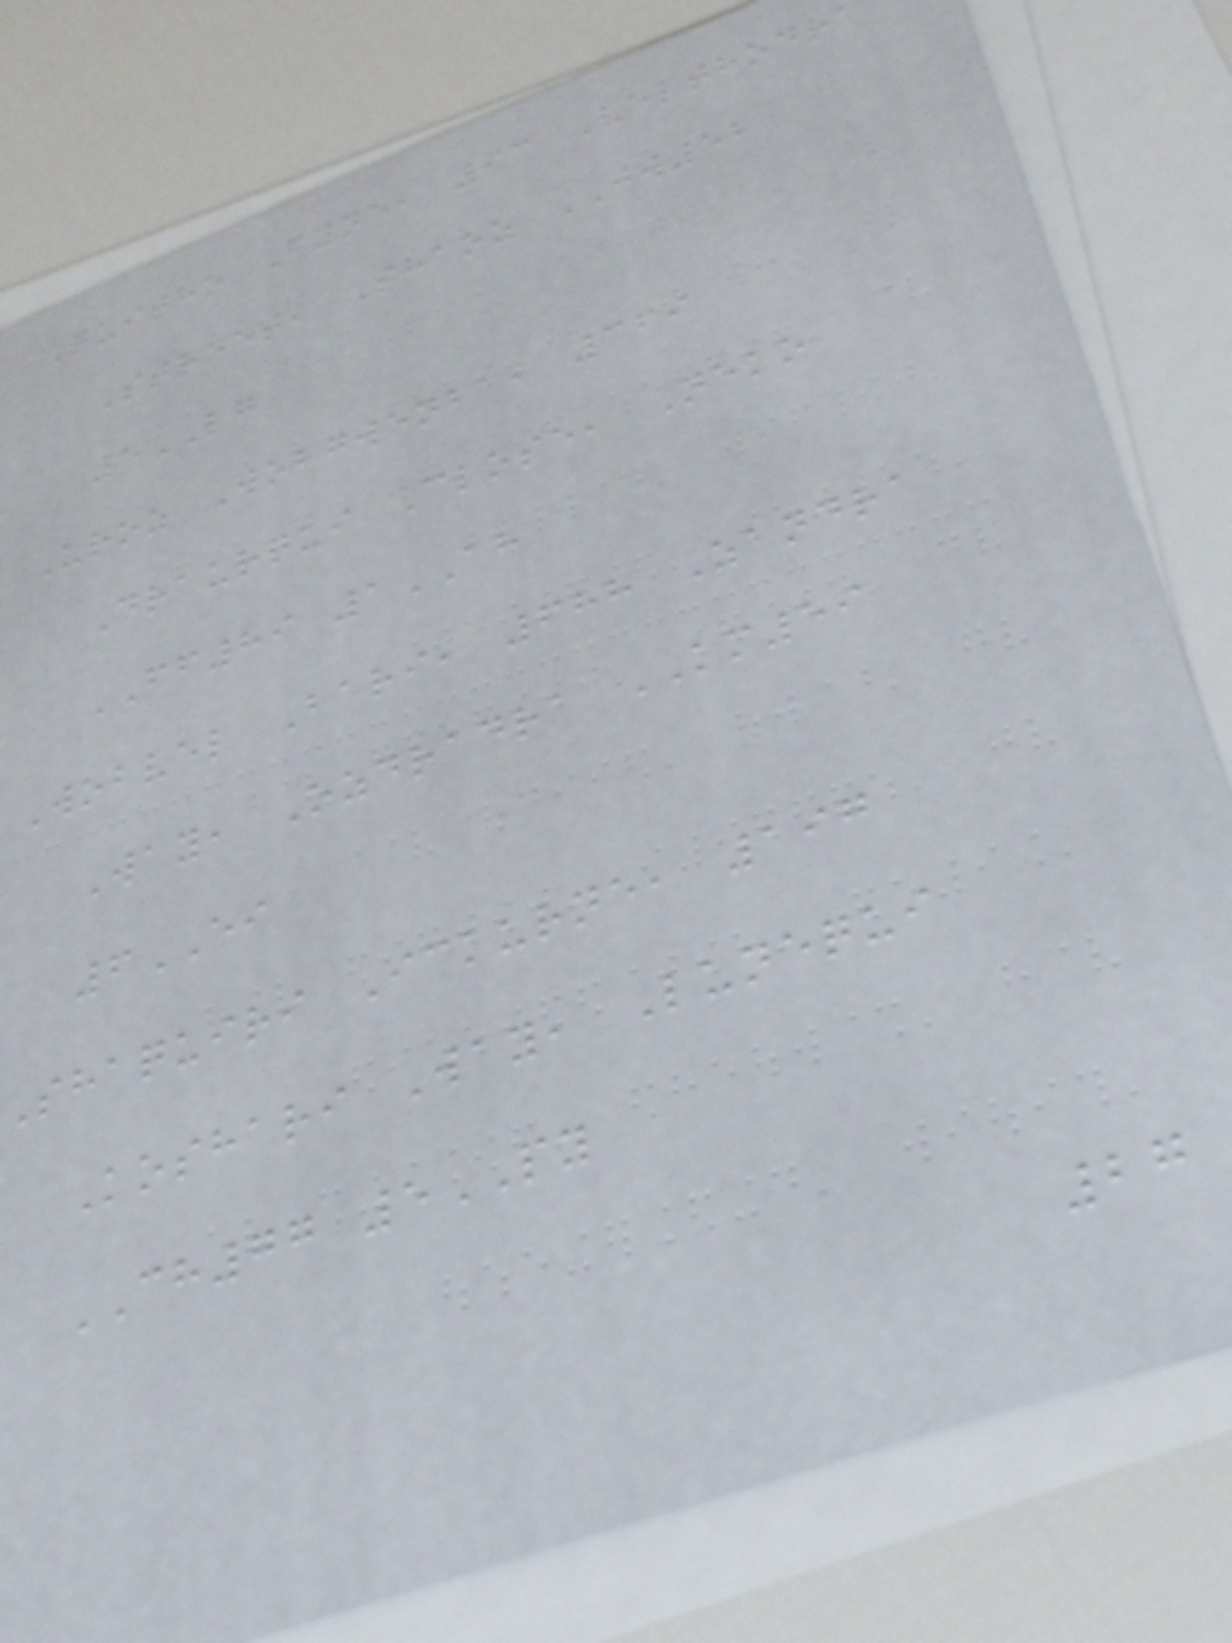Quitho Fyne, 93 Velthodra
Street, Shaoz JW52
5LG
Uroz Wobgwenba, 369
Draurqui Close, Neko
FF89 1AH
Wobvel Bari, 688 Zandra
Way, Ozdradra KM59
6EI
Shaquiri Ickurne, 197
Koshari Way, Lunequi
CH77 5PY
27
